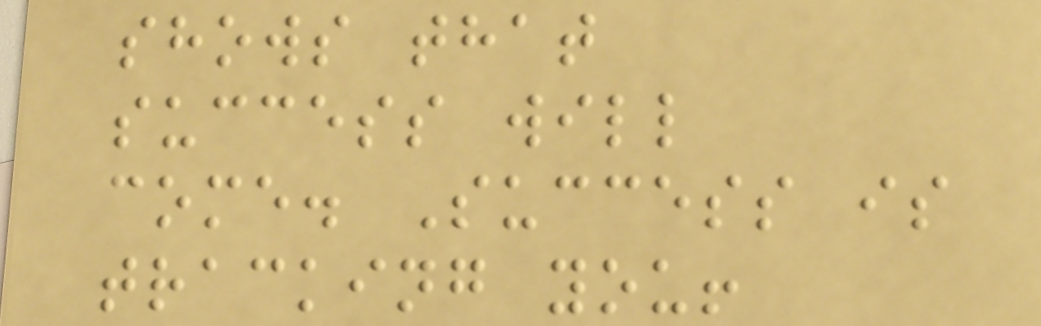shows that
success will
come. Success is
tracking you!
